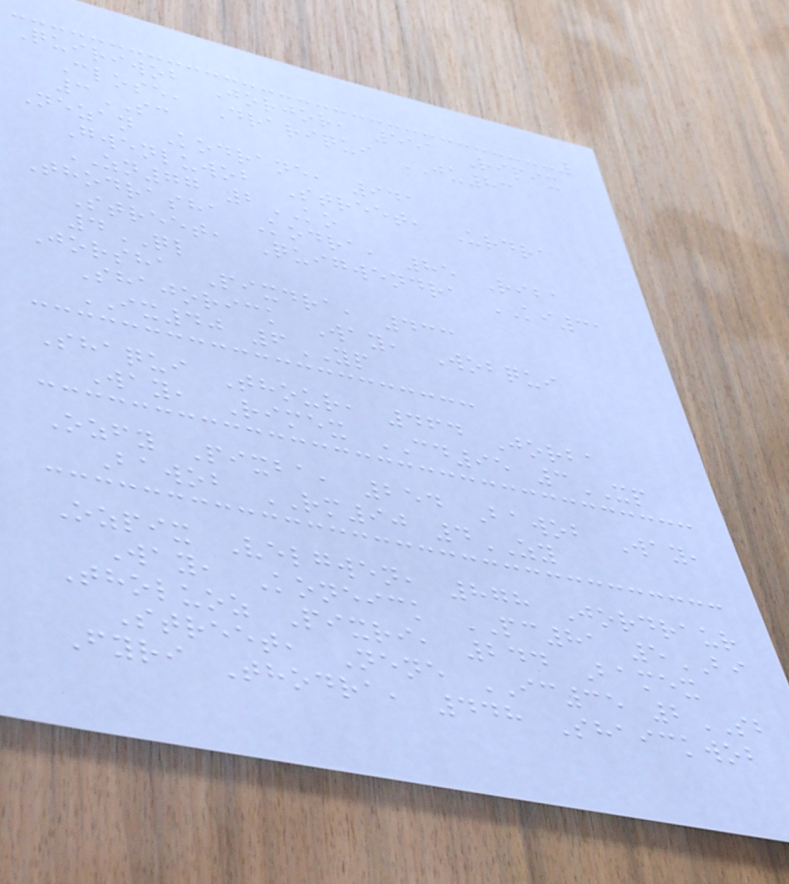Quiriwob Jorjor, 551 Ripix
Close, Drariqui JU83
3SC
Nezan Kodrane, 941
Gwenluwob Street, Urdra
ZN77 2KO
Thodrasha Kodra, 85 Riba
Street, Quigwendra KI31
4QL
Jorsha Pixdra, 433
Shajorick Way, Wobqui
IX40 6YP
Shaqui Thour, 464 Jorba
Way, Rimex CD95 3XP
Ozfy Pixba, 254 Bawob Way,
Bawob RM90 4ZY
Ozpix Velgwen, 878 Jordraur
Way, Koneick PC81 5BI
Tholuoz Pixri, 244 Bamex
Street, Nene IC35 2SB
Fyri Thodra, 448 Shaickwob
